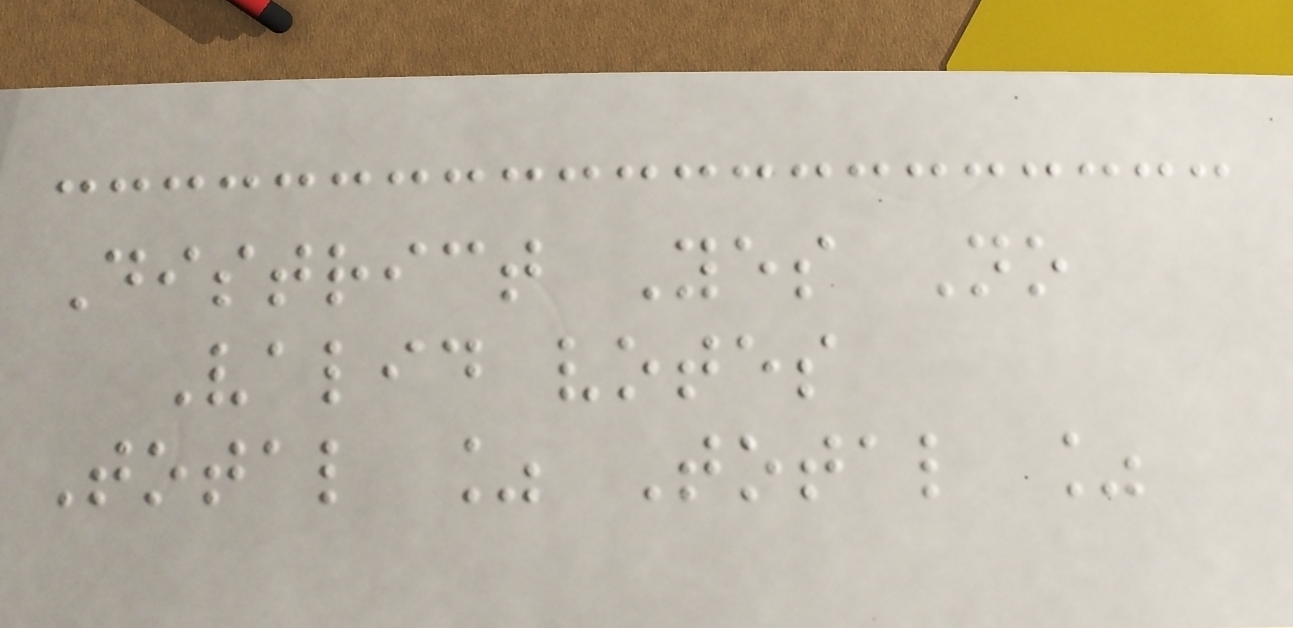District Yes No
Valid votes
Total % Total %
